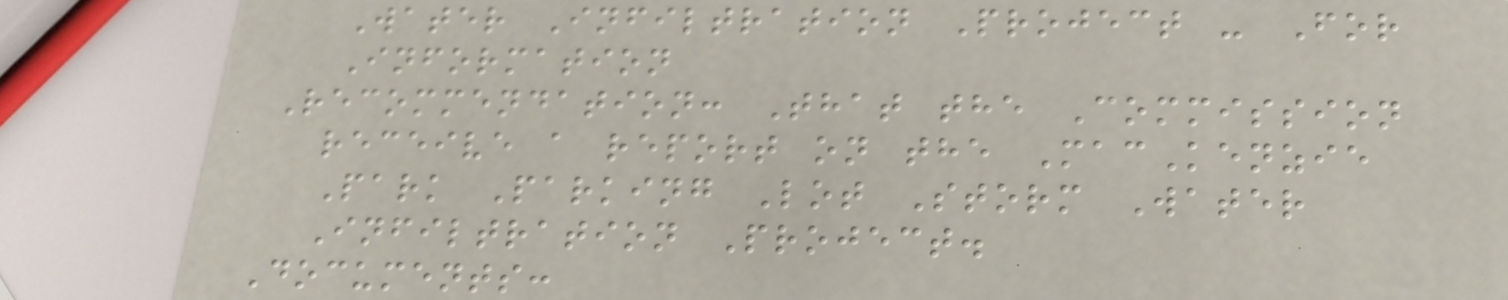Water Infiltration Project - For
Information
Recommendation: That the Commission
receive a report on the MacKenzie
Park Parking Lot Storm Water
Infiltration Project.
Documents:
